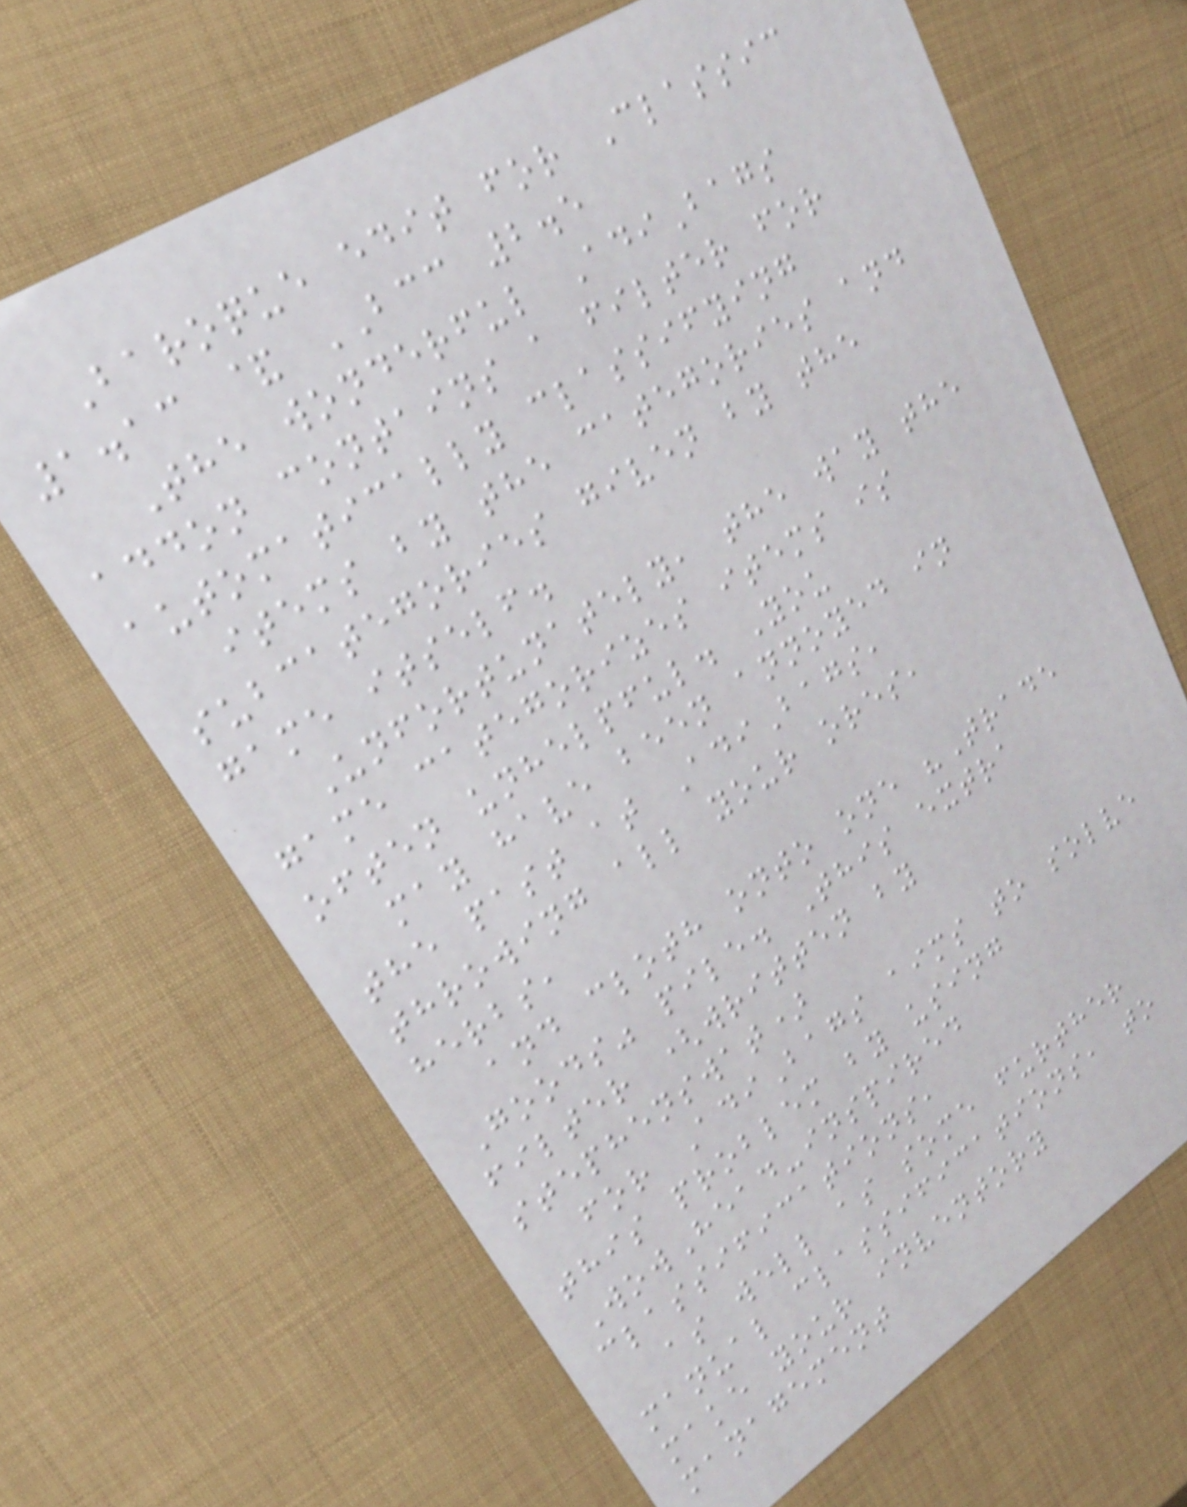Baroque edit for Classic
1.13 & BCC 2.5
The wonderful AdiBags
addon contains a filter for
automatically classifying
items by the categories and
subcategories given by the
game itself.
Unfortunately, the way the
game categorizes items is
often unhelpful. You
may have been annoyed in
the past at AdiBags,
throwing all your ores,
herbs,
and cloth onto one "Trade
Goods" pile. This extra
filter (written by
stephenswat)
for AdiBags aims to solve
this problem by using
WowHead-inspired
classifications,
as well as some further
manual classifications, to
make your inventory
management
